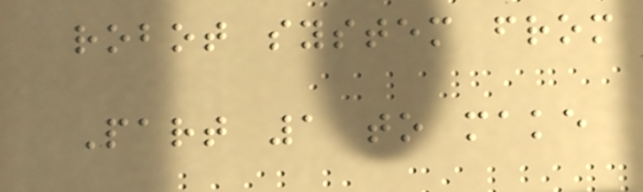robot system from
Part 1 to make
